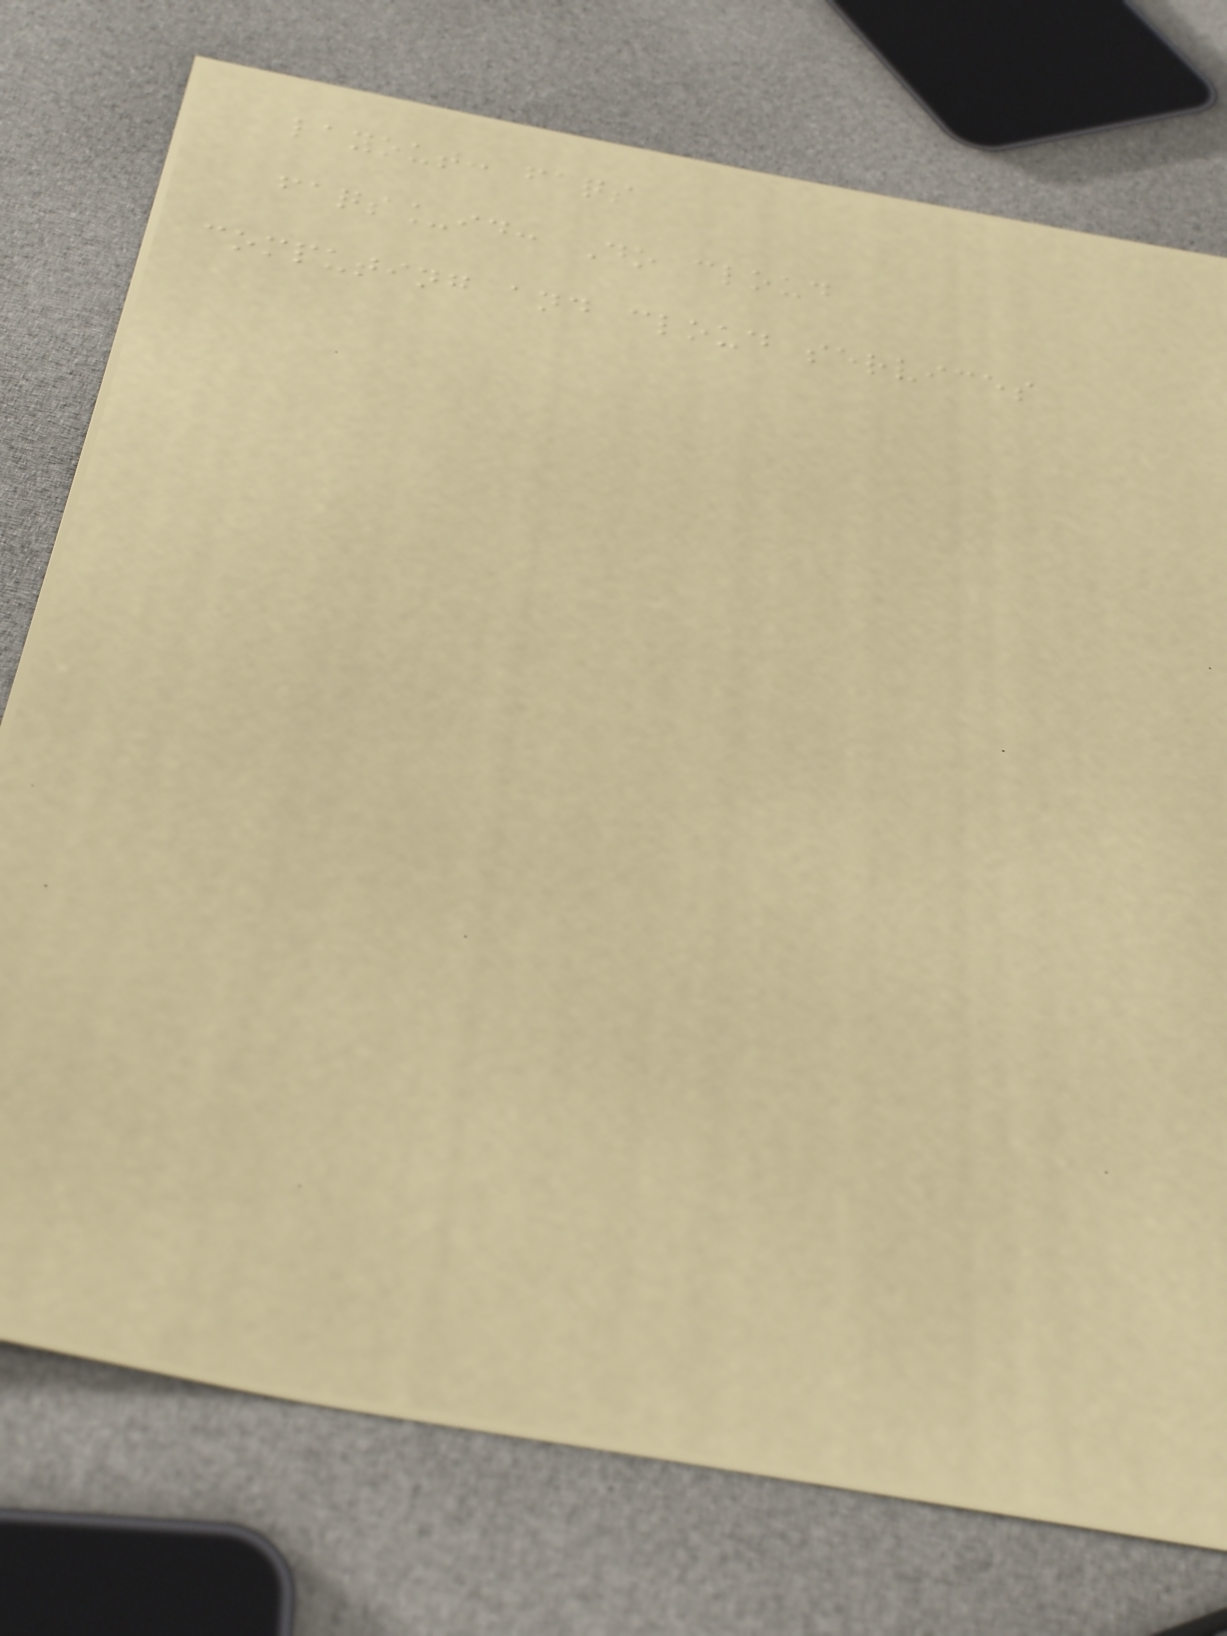layout: faqs
faqs_id: Do cloud
computing and cloud services
